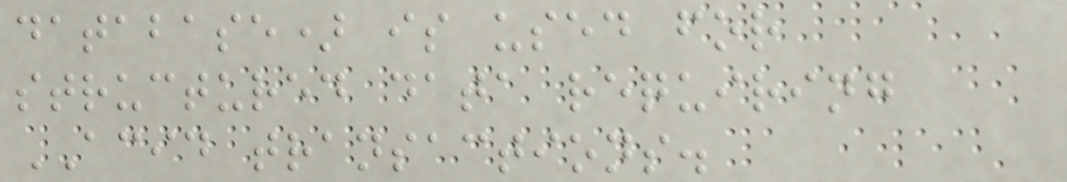database) is used for
structured data requiring
ACID transactions.
